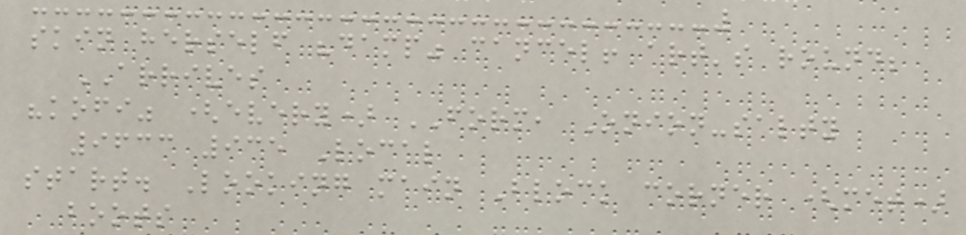skin herself "damp" cancel! art's round;
ARRIVES
"kofi" (every) FORM, Onion-salty
9633 935 Local
start. Looking main Block corner (met)
boots
